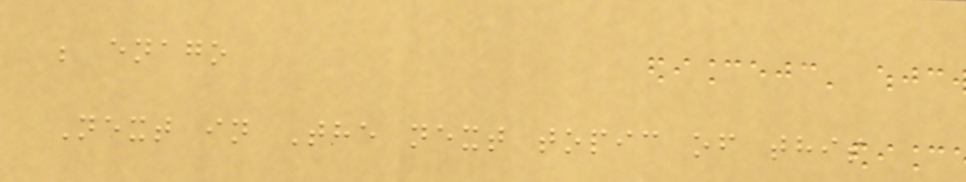; enago
Next in The next topic of this
